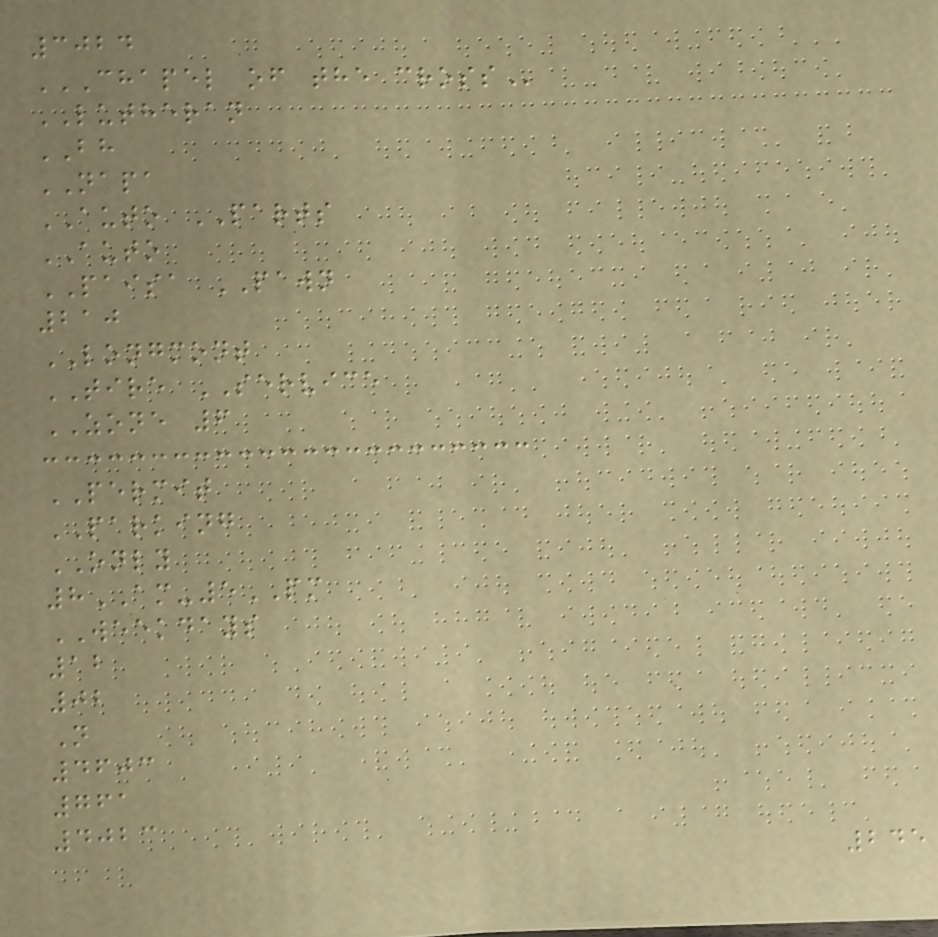3024
CHAPEL OF THE CROSS
LUTHERAN
BH
NAPA
AUTO PARTS
AUTO
PAISA PAWN
210
LONGMONT
TIRE SERVICE
ZONE 6
PERMIT
PARKING
ONLY
8AM-5PM
WEEKDAYS
12
02
N
4603
761
4023
245
